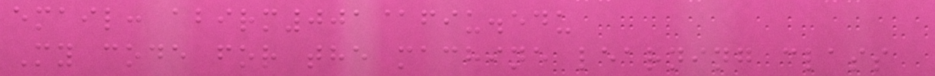email: abirm001@fiu.edu
My code for the machine learning class
